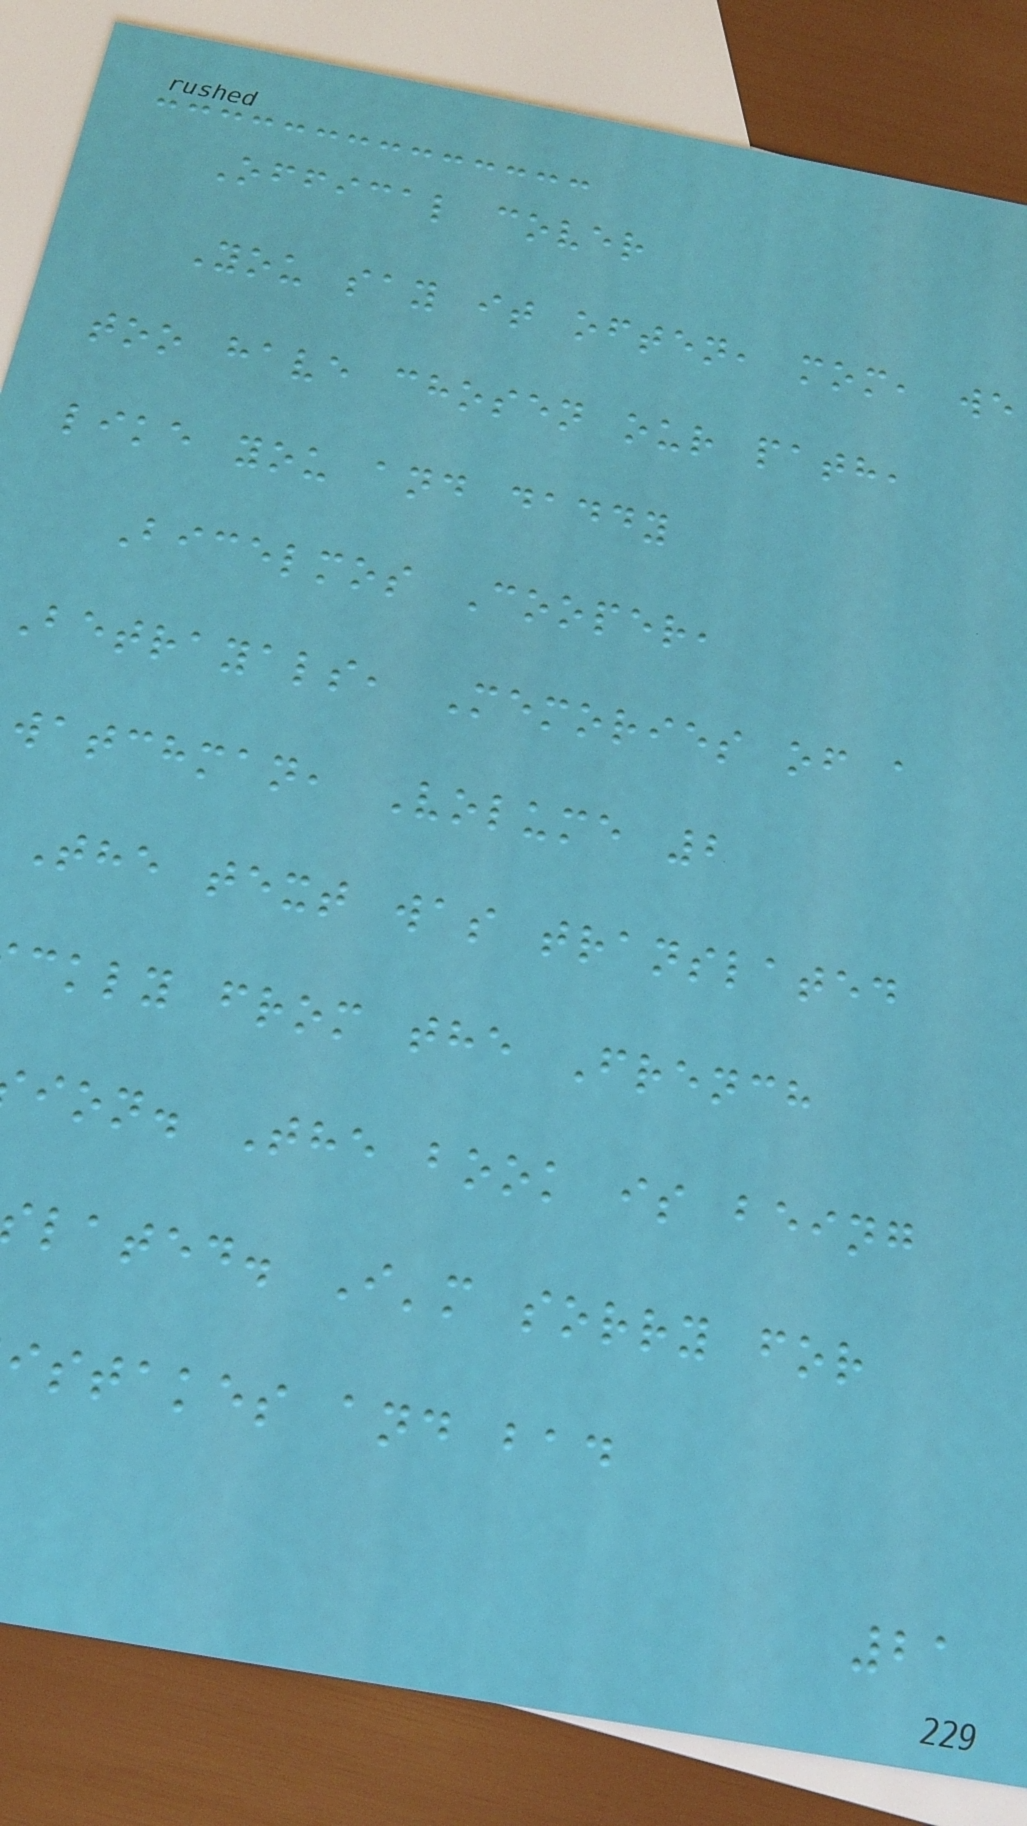Offical cover
You say it often, mom, we
too have chosen our path,
like you and daddy
Bicelmos Cooper,
Betrayals, Memories of a
watchman, Volume 2
The text was translated
ckly from the French
ion. The book is being
lated. I'm sorry for
istakes and bad
21
